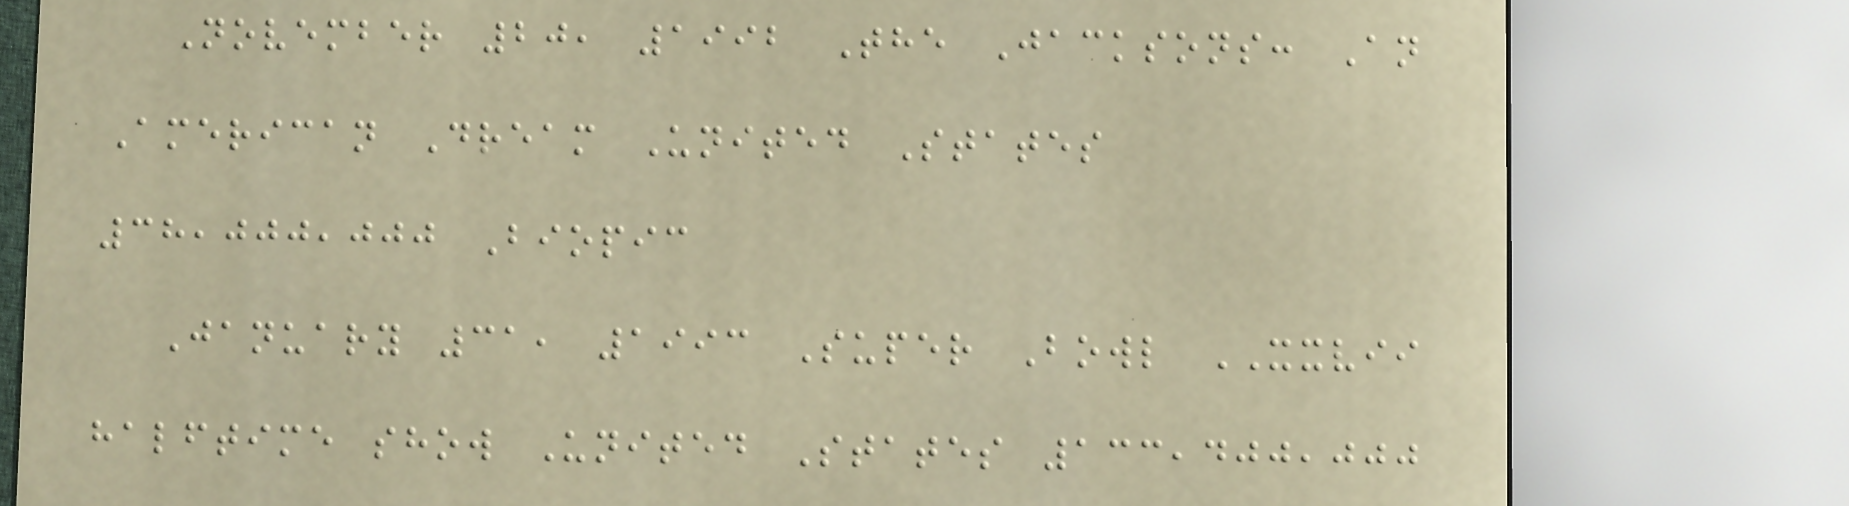November 20, 1992 The Jacksons: An
American Dream United States
38,000,000 Biopic
January 31, 1993 Super Bowl XXVII
halftime show United States 133,400,000
